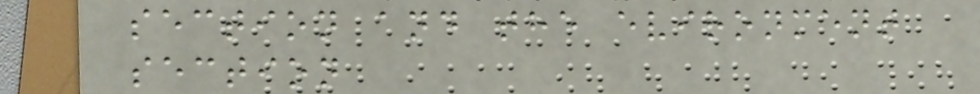section and the evironment
section
